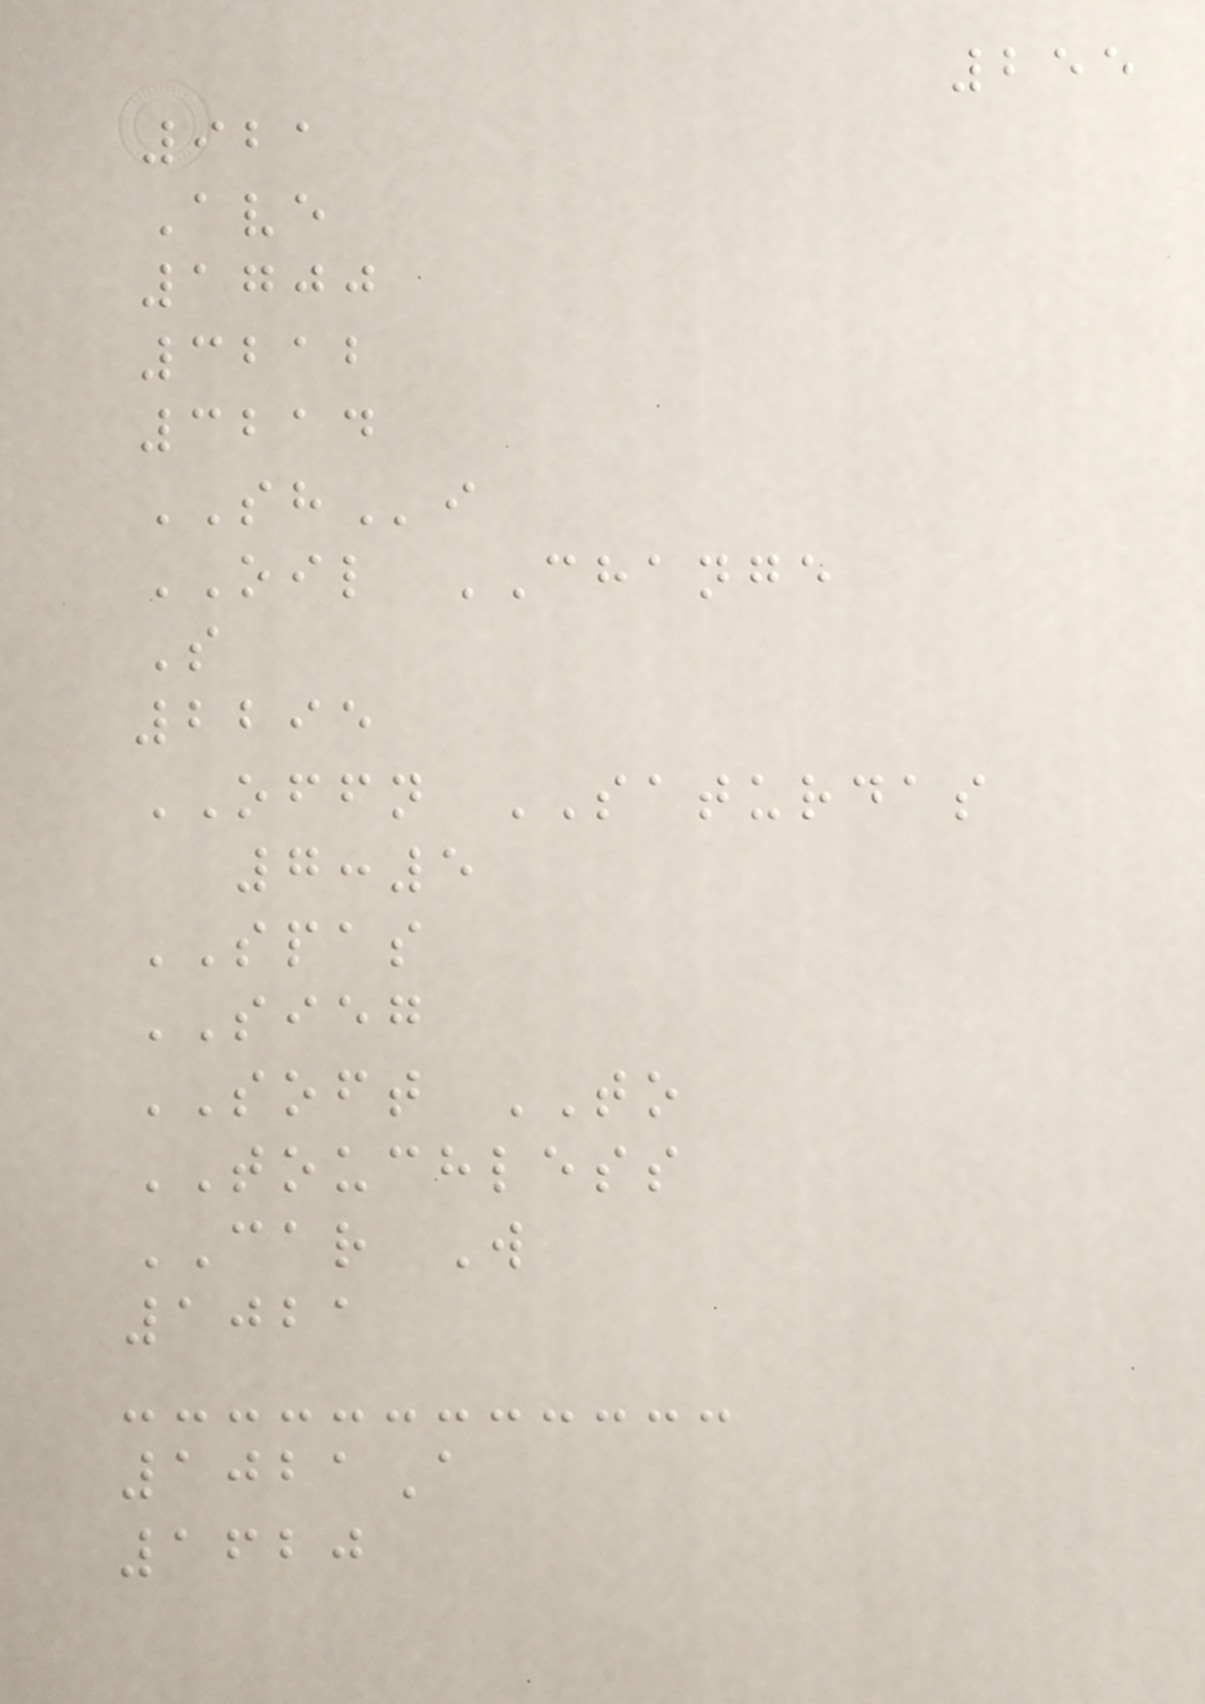255
921
Ave
1700
3212
3214
SHi
OIL CHANGE
S
2295
OFFN SATURDAS
7:5
SPAS
SIEG
SOFT TO
TOUCHLESS
CAR W
1021
1021A
1620
